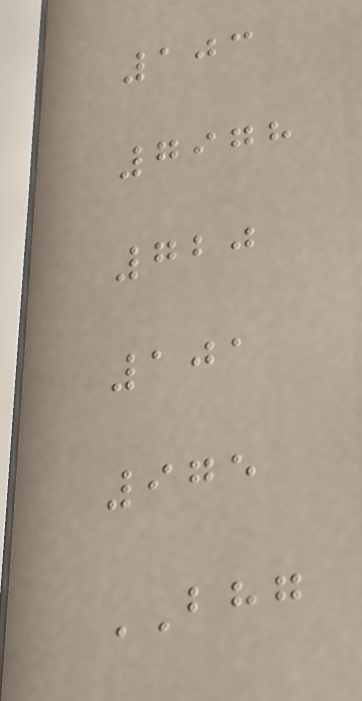103
7978
720
101
975
BHG
